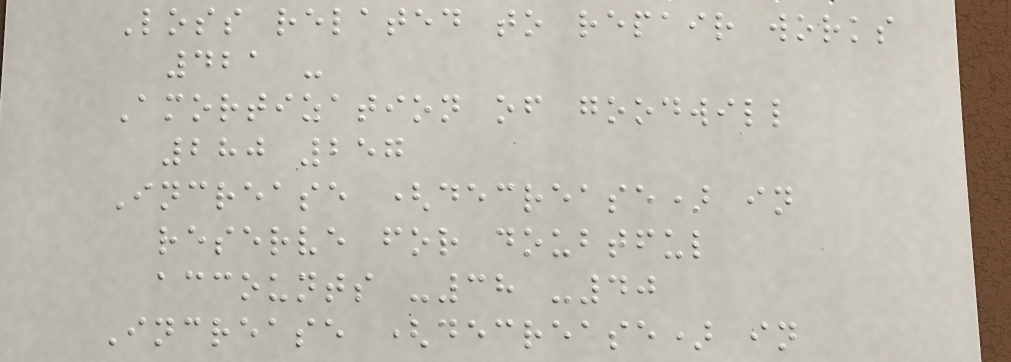Loss related to repair works
421 -
Amortization of goodwill
280 257
Increase (decrease) in
reserve for doubtful
accounts -38 -40
Increase (decrease) in
